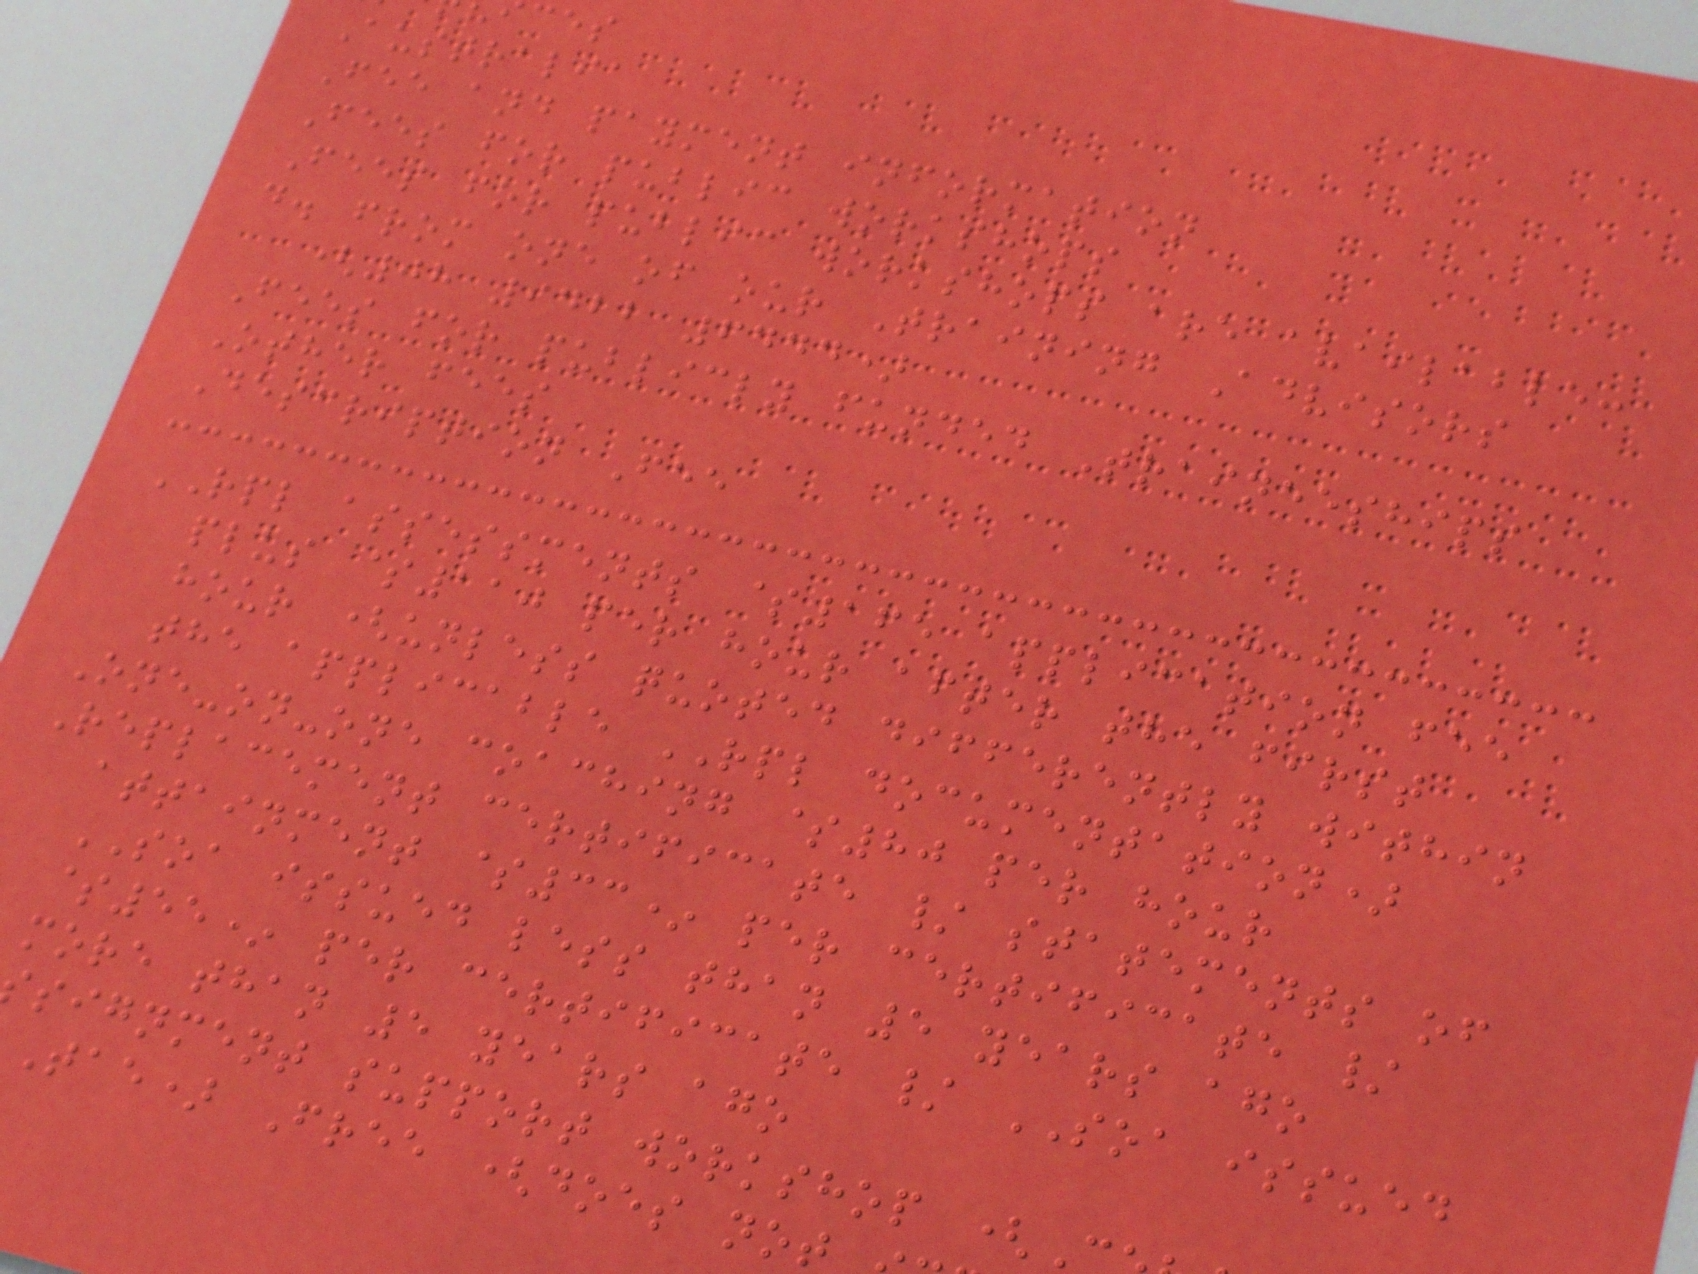Australia
Fee and payment information
Fees for public workshops
Fees for public workshops are available:
d. from one of our Training Advisors
(08 9422 6444)
Fees for publicly funded Traineeships
Other fees
Description Fee
RPL assessments $165 application fee
plus $110 per hour after the first
hour (unless quoted differently within
the applicable RPL documentation)
One-on-one coaching $80 per hour
Replacement certificate / statements of
attainment $33* per certificate /
SOA issued less than 5 years ago
$55* per certificate / SOA issued
more than 5 years ago
signment support workshop (
tae) Free (does not
